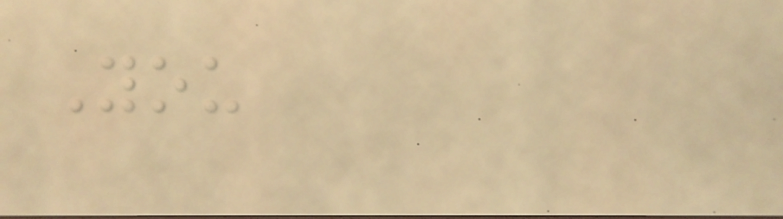You
